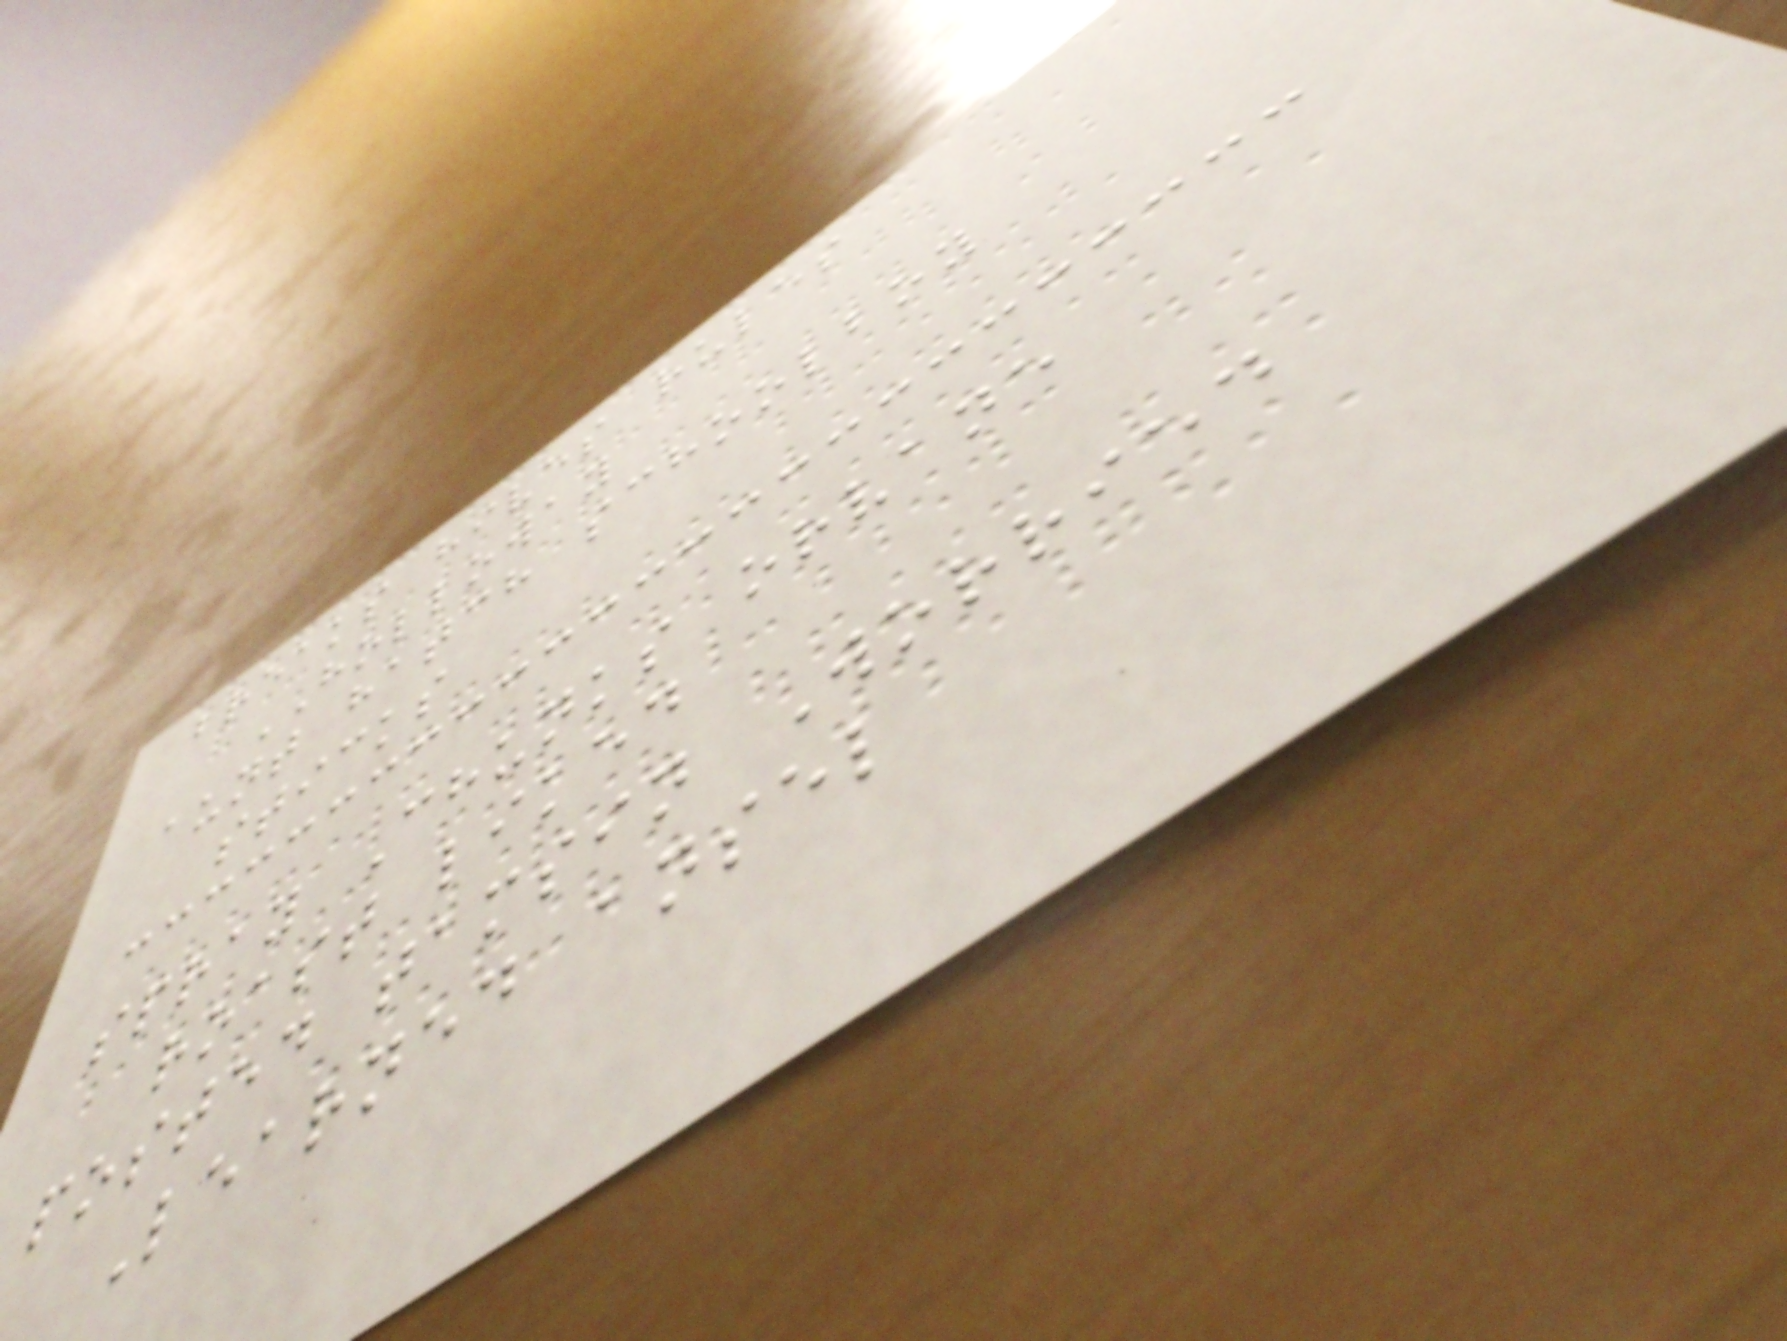breaks hives rules
HOLLOWAY
aunt hatch schoolboy
sticks
spray Chunks orvane
roast liked
posted tamsin Worried
Learned ansel
